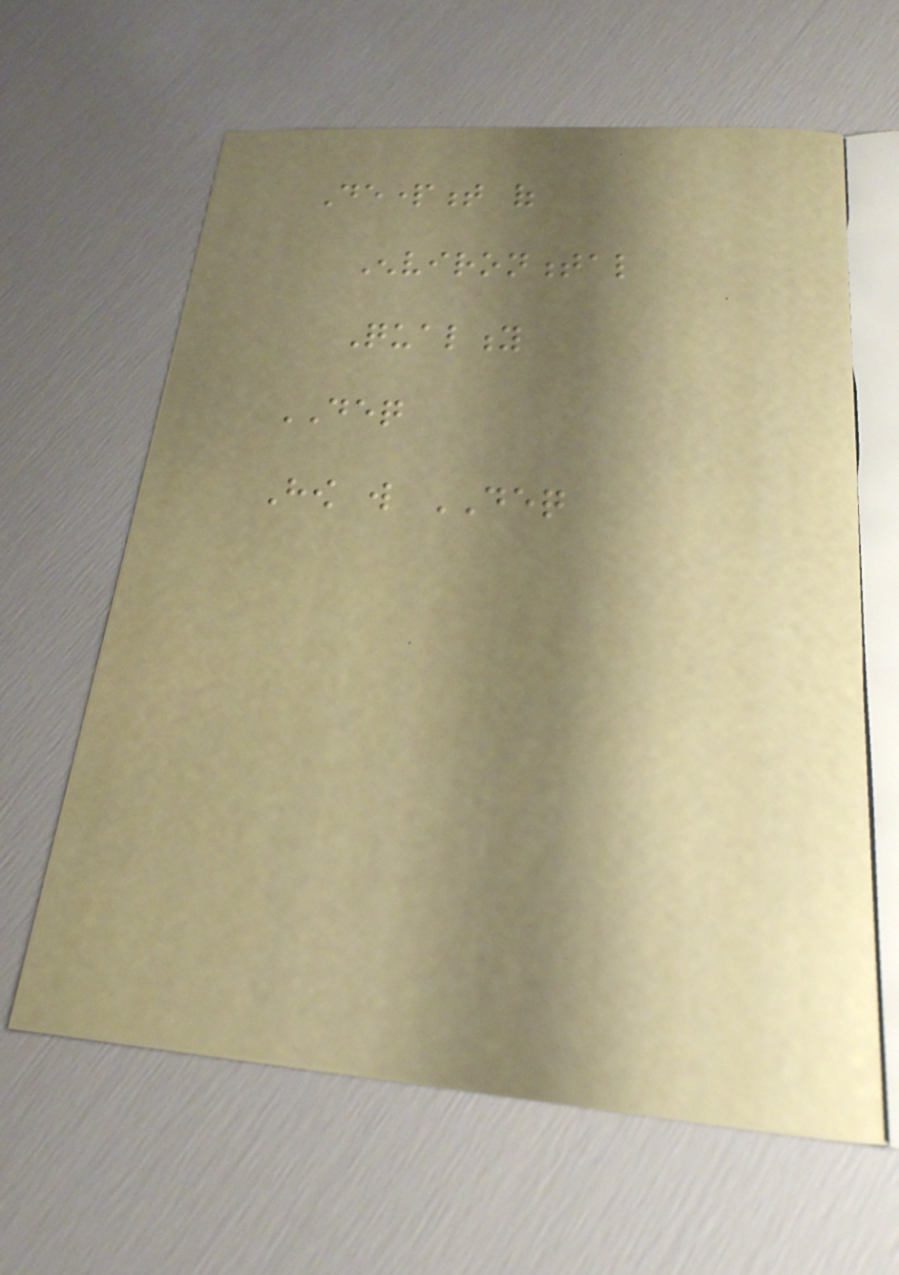Department of
Environmental
Quality
DEQ
How will DEQ
